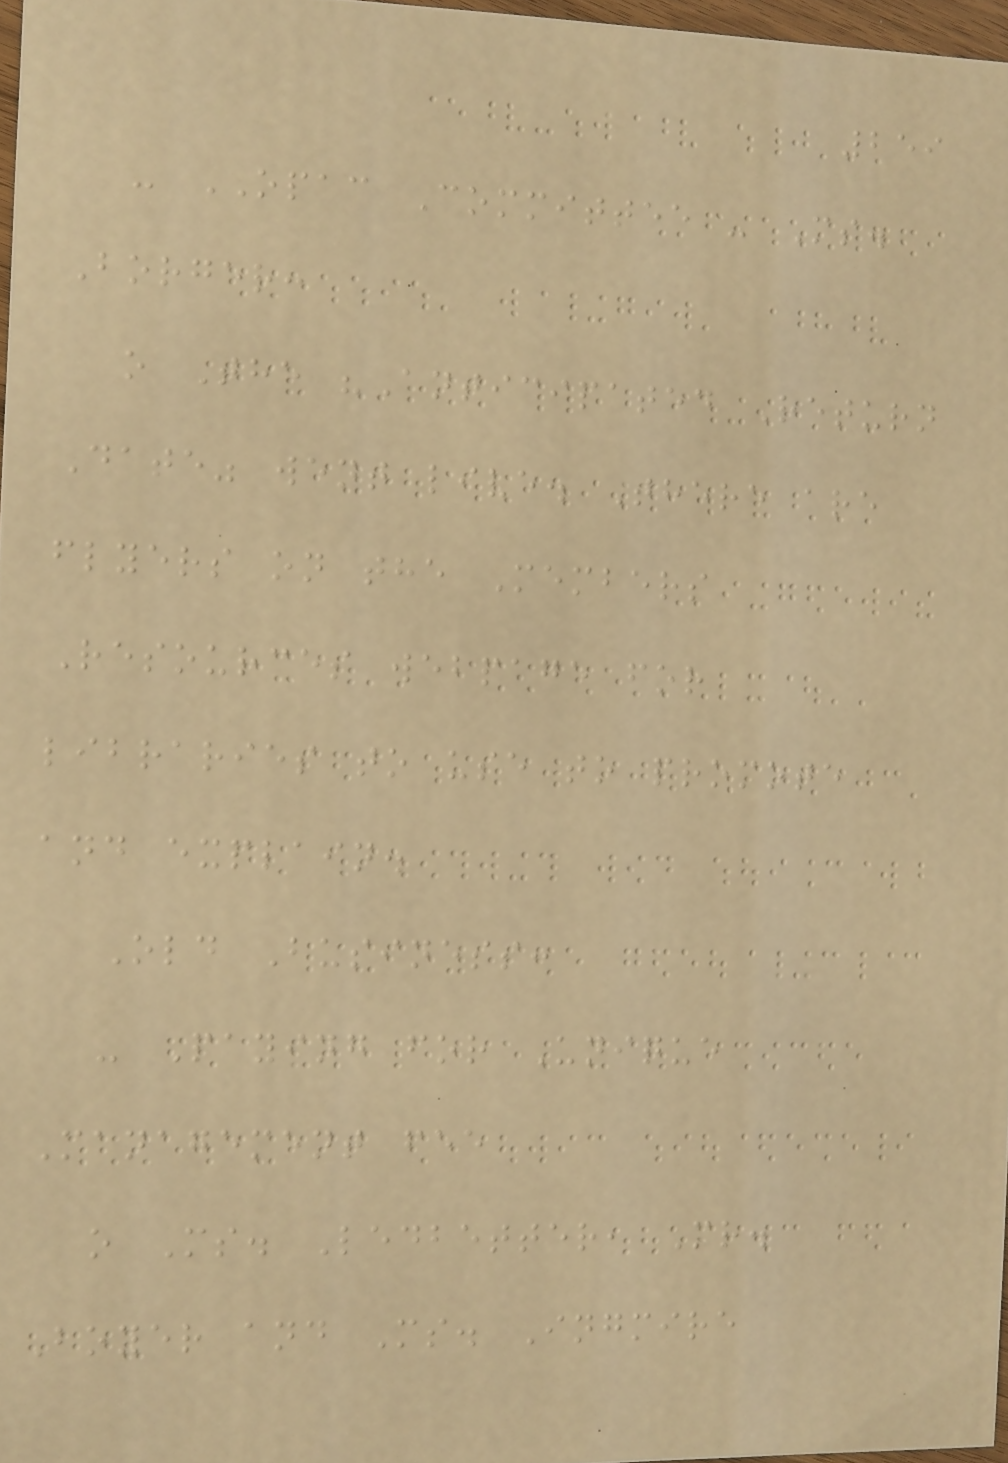259
- OPAC Committee - Ms.
Borger:
o The "Anticipated Return
Date" went live. There are
flyers on the Members
Resources webpage for
libraries to use to promote
and explain.
Old Business:
- Paying for Unique
Management fee
o Ms. Ledbetter, Mr.
Boyer and Ms. Ingmire
